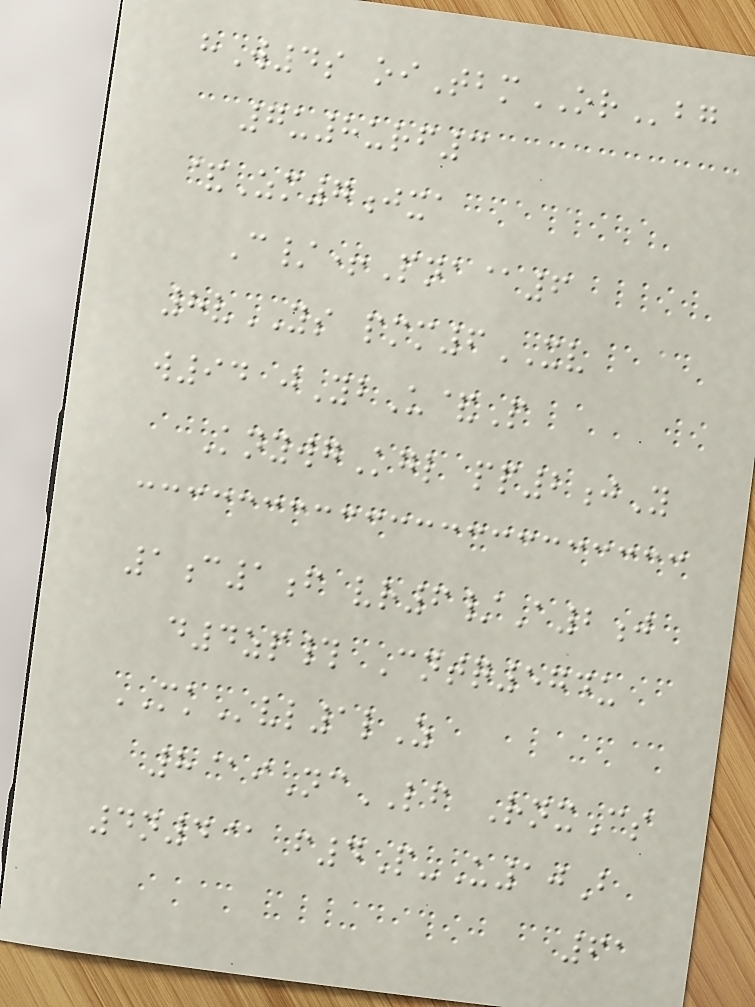hW4s oiTbmORbg
7u8urf3
&Zm7jxa
C/+Pna@6
8vYS pmm6XV
w94 jYbU&P
KnywgKgl pp2jY
1c1f vr6/A2j
d4zp# Cntq574u
MKvl1lZ
8@iNcLF RnxCs
4n4@ f4P-U10B
61
